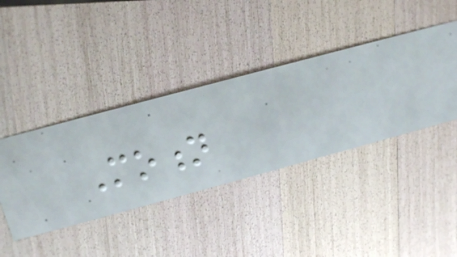Motion
